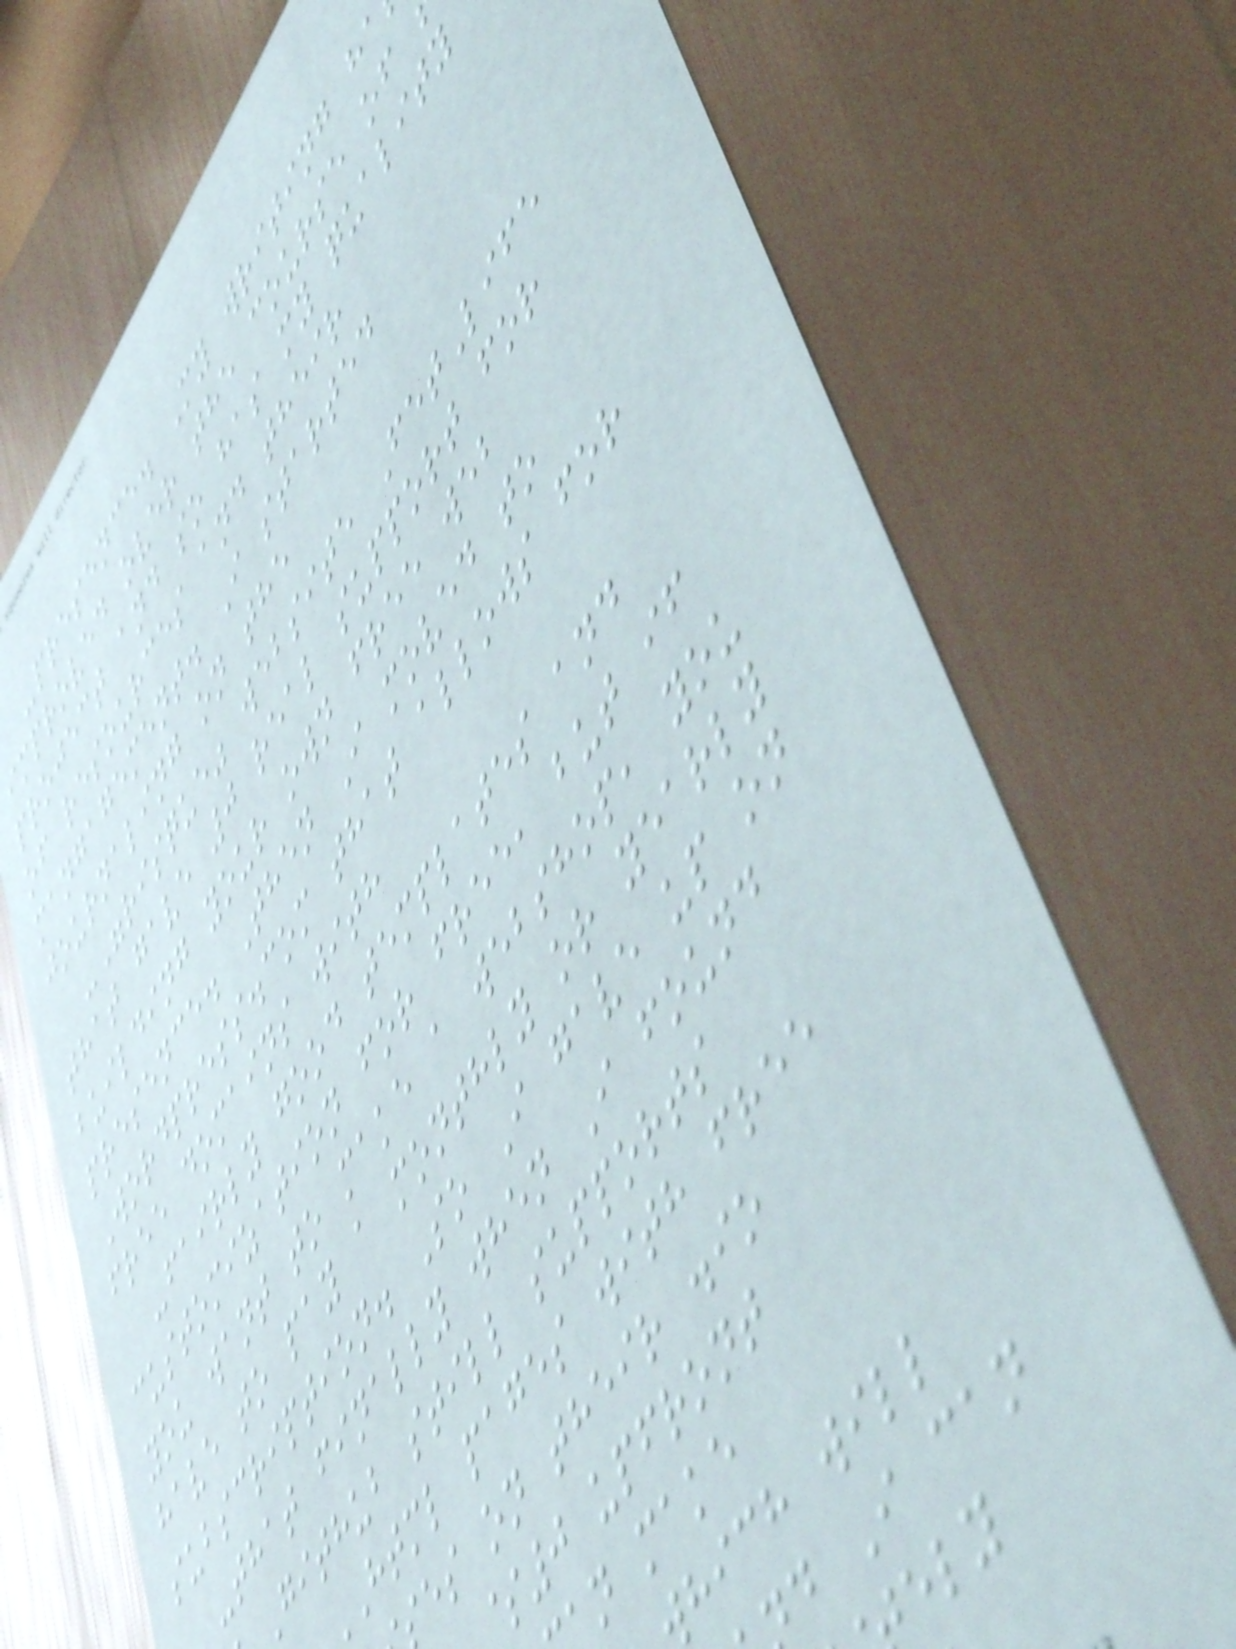-presence. My writing ha
improved over the course of
project and so has my quality
of resources and their
mangagement. I started
journaling on the
-"risque" website FetLife
that gave 0 real support for
building your own free web
presence. Then I moved to
Wordpress.com that allows for
free domains with
-fairly good templates and
customization for free, but if
you want to make a webshop, you
have to pay a monthly or yearly
subscription. So I gave up on
-that finally when I found
github still supports
html pages with free
es on their .io
0 upfront
n make
hich will
d I can
